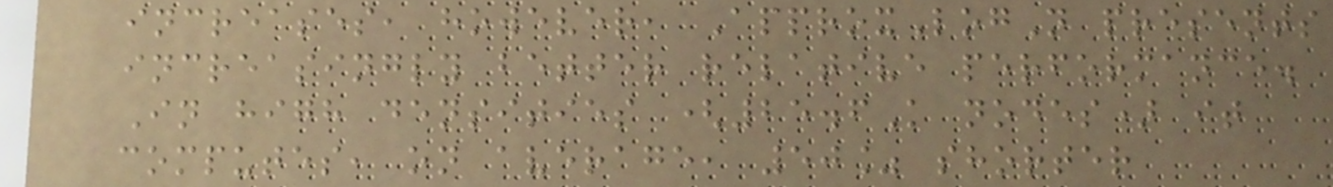increases, however, ApproxLogN presents
increasingly better relative performance.
In high densities (25.6K nodes) it
computes, on average, 50% shorter
